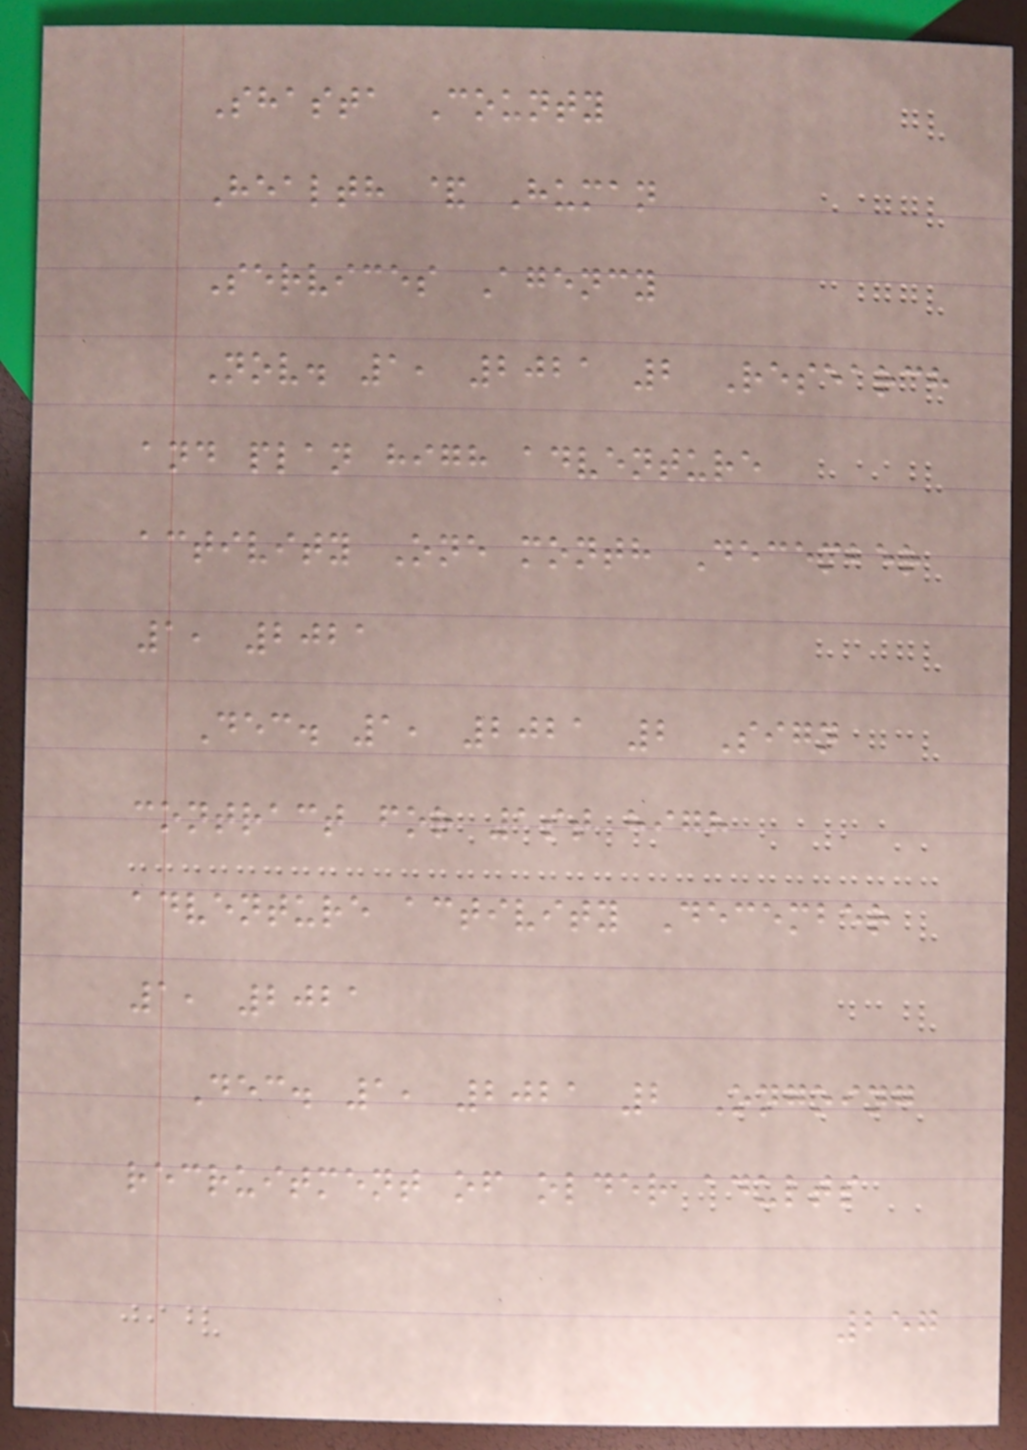Shasta County
Health & Human
Services Agency
Nov. 1, 2021 2 Research
and plan high adventure
activity One month December
1, 2021
Dec. 1, 2021 2 Sign
contract for 1st high
adventure activity December
1, 2021
Dec. 1, 2021 2 Ongoing
recruitment of older adults
257
